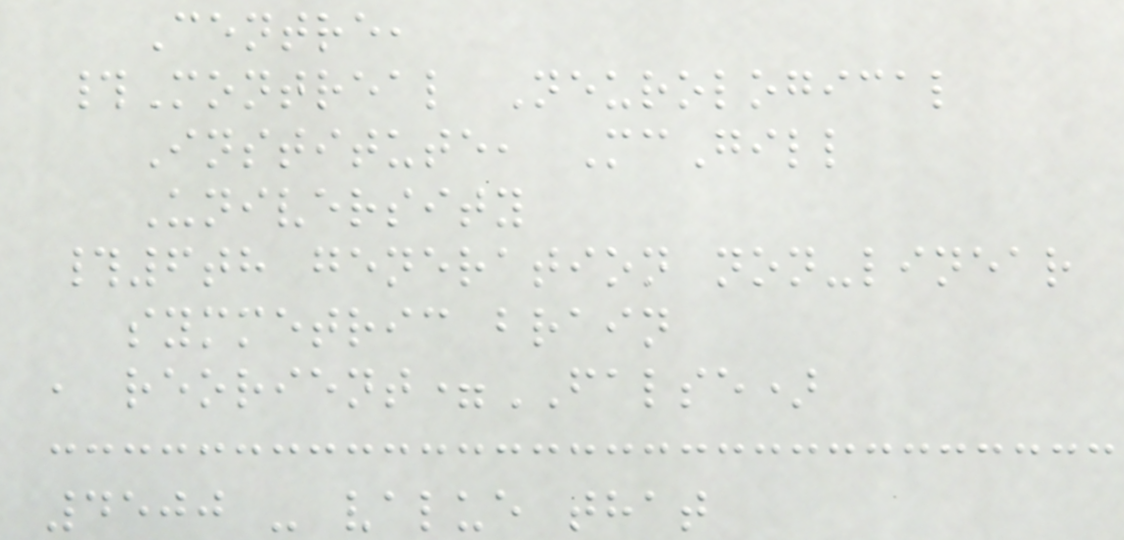Centre,
#Montreal Neurological
Institute, McGill
University
#6th generation non-linear
symmetric brain
, reorient=FALSE)
4500 - value that
